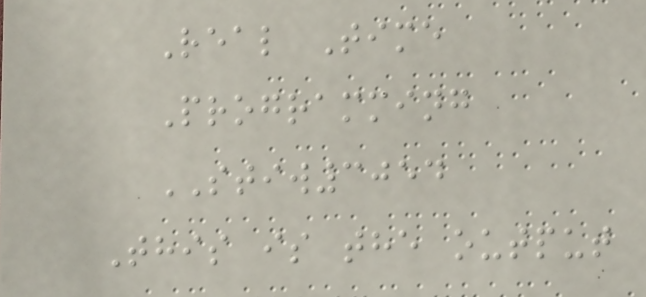Real Time
Programming
STIW3054
This is the output
